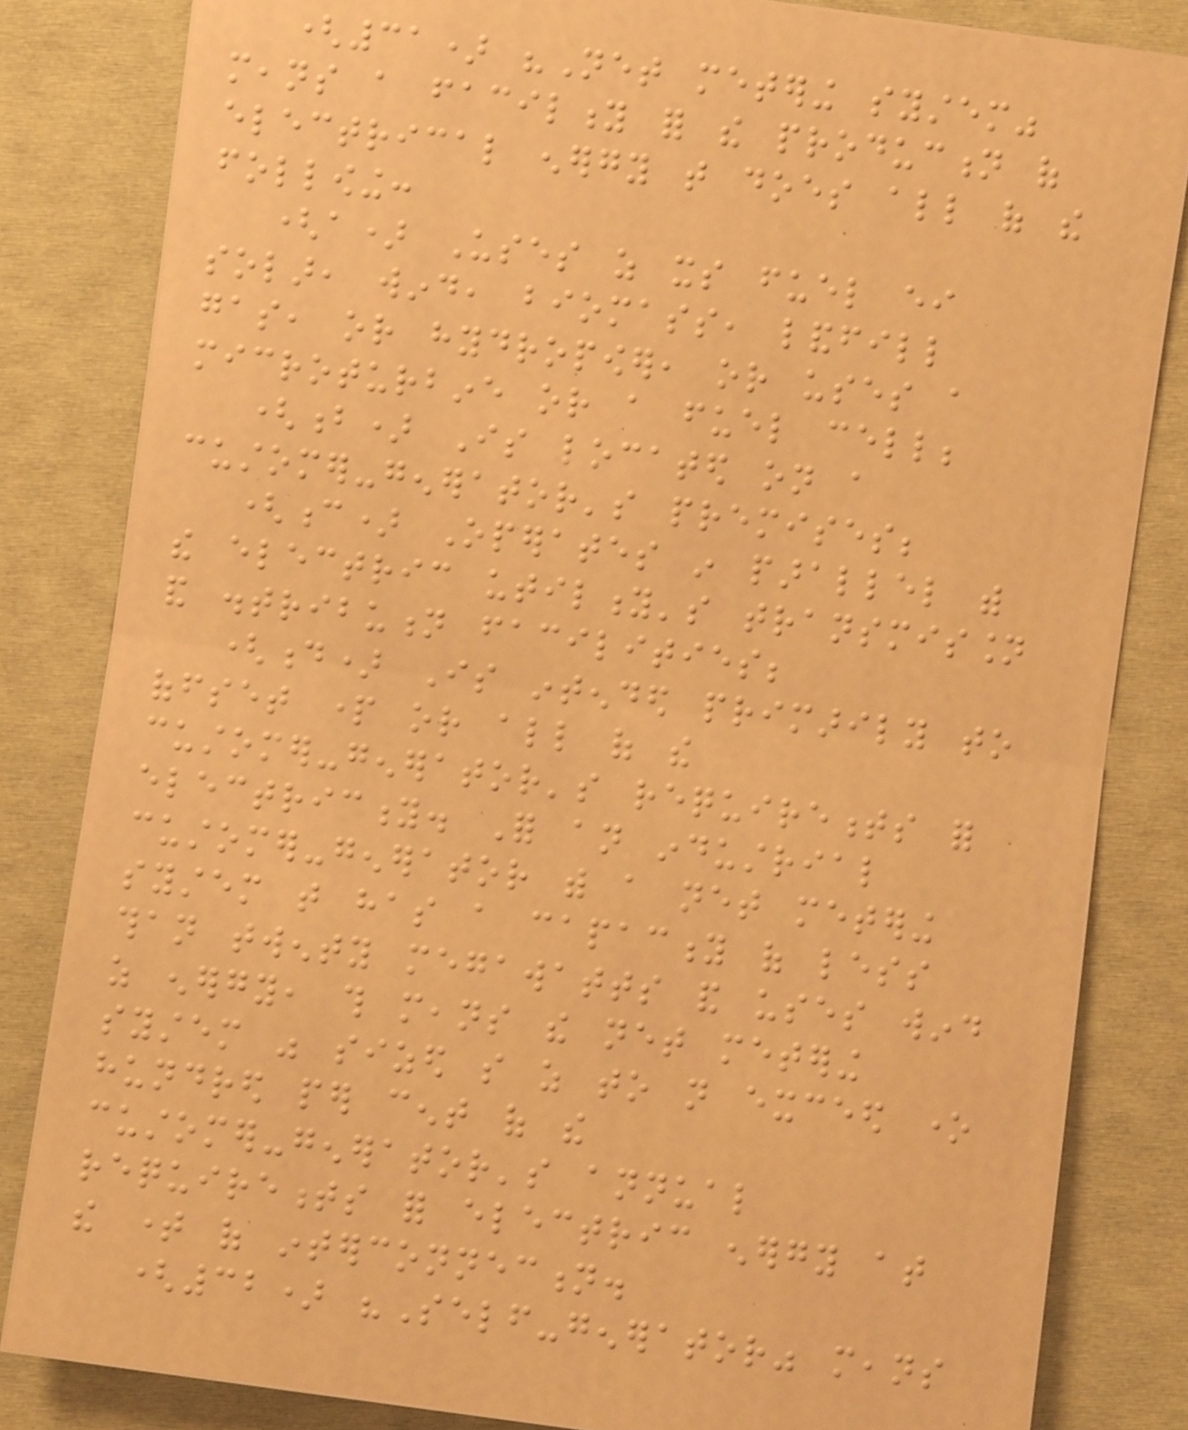(31) "Net metering system"
means a facility for the production of
electrical energy that does all of the
following:
(a) Uses as its fuel either
solar, wind, biomass, landfill
gas, or hydropower, or uses a
microturbine or a fuel cell;
(b) Is located on a
customer-generator's premises;
(c) Operates in parallel with
the electric utility's transmission
and distribution facilities;
(d) Is intended primarily to
offset part or all of the
customer-generator's requirements for
electricity. For an industrial
customer-generator with a net metering
system that has a capacity of less
than twenty megawatts and uses wind
as energy, this means the net metering
system was sized so as to not exceed one
hundred per cent of the
customer-generator's annual
requirements for electric energy at
the time of interconnection.
(32) "Self-generator" means
